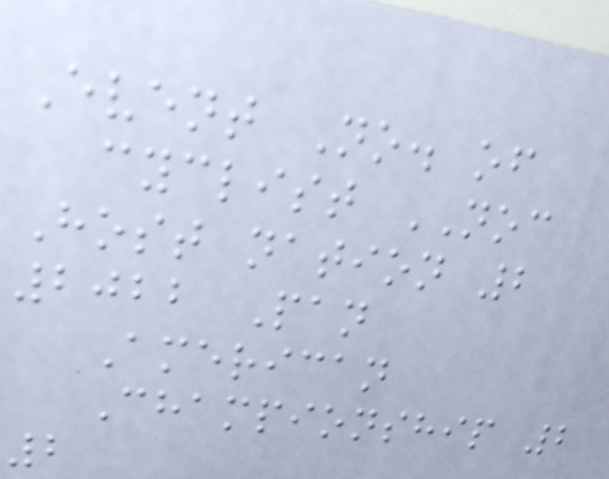Event No. of
cyclist NOC
Host nation 2
2022 Pan
American
Championship 2
2
